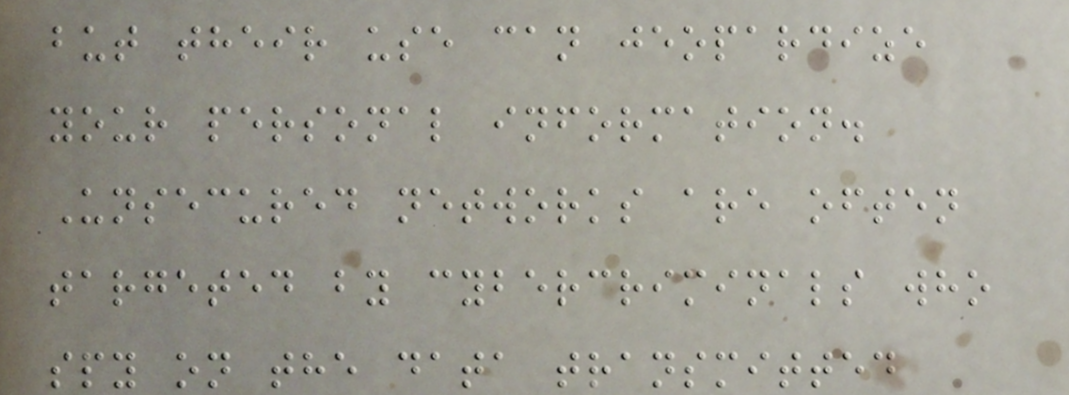but their use can jeopardize
your personal information.
Unsecured networks are often
targeted by cybercriminals who
spy on the data transmitted
